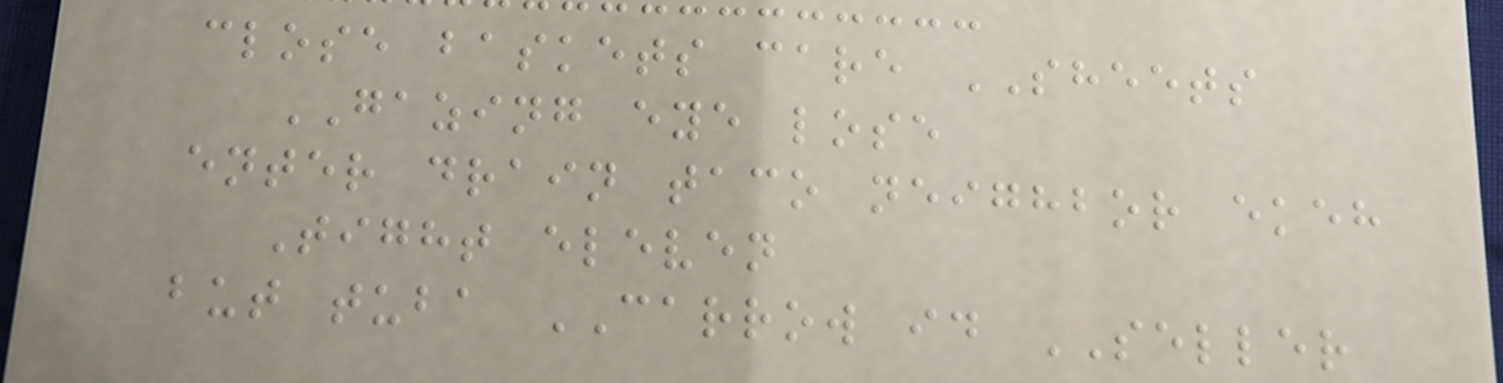close baskets care SHEETS
GAZING eye lose
enter drain taco neighbor ekeh
Tight eleven
but tuba CARROW id SELLER
